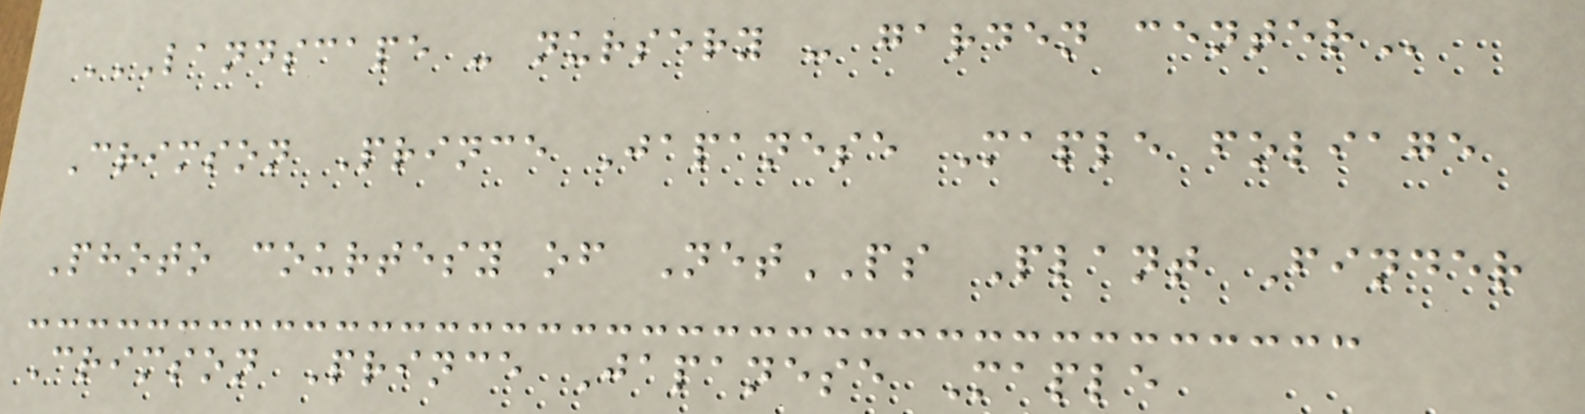LANDSCAPE - NURSERY - GARDEN CENTER
Crimson Prince Japanese Maple foliage
Photo courtesy of NetPS Plant Finder
Crimson Prince Japanese Maple
